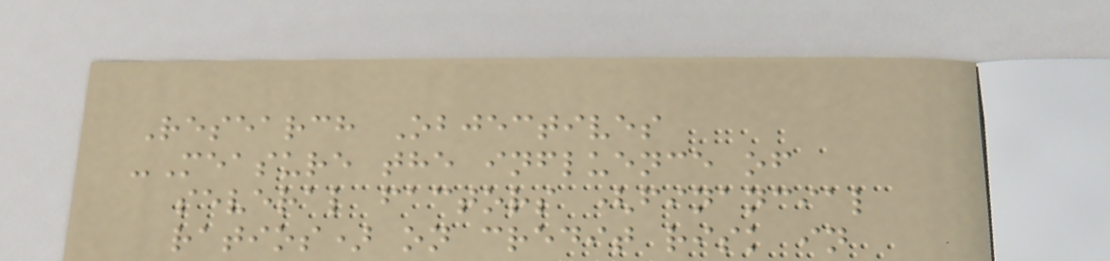Research Objectives
-Measure the influence of
several factors (financial
ratios) on credit risk in
